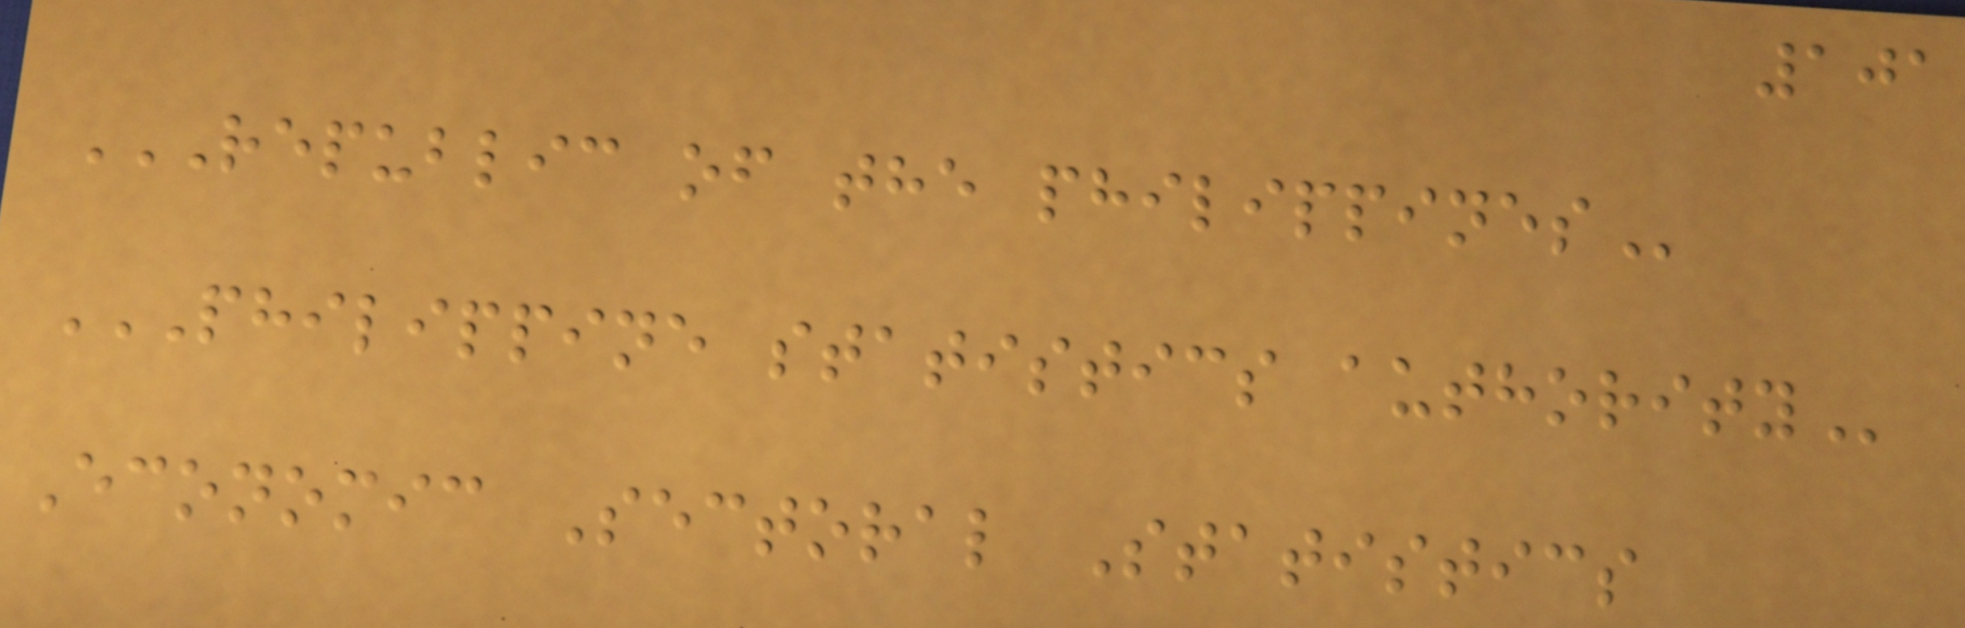101
REPUBLIC OF THE PHILIPPINES
PHILIPPINE STATISTICS AUTHORITY
Economic Sectoral Statistics
